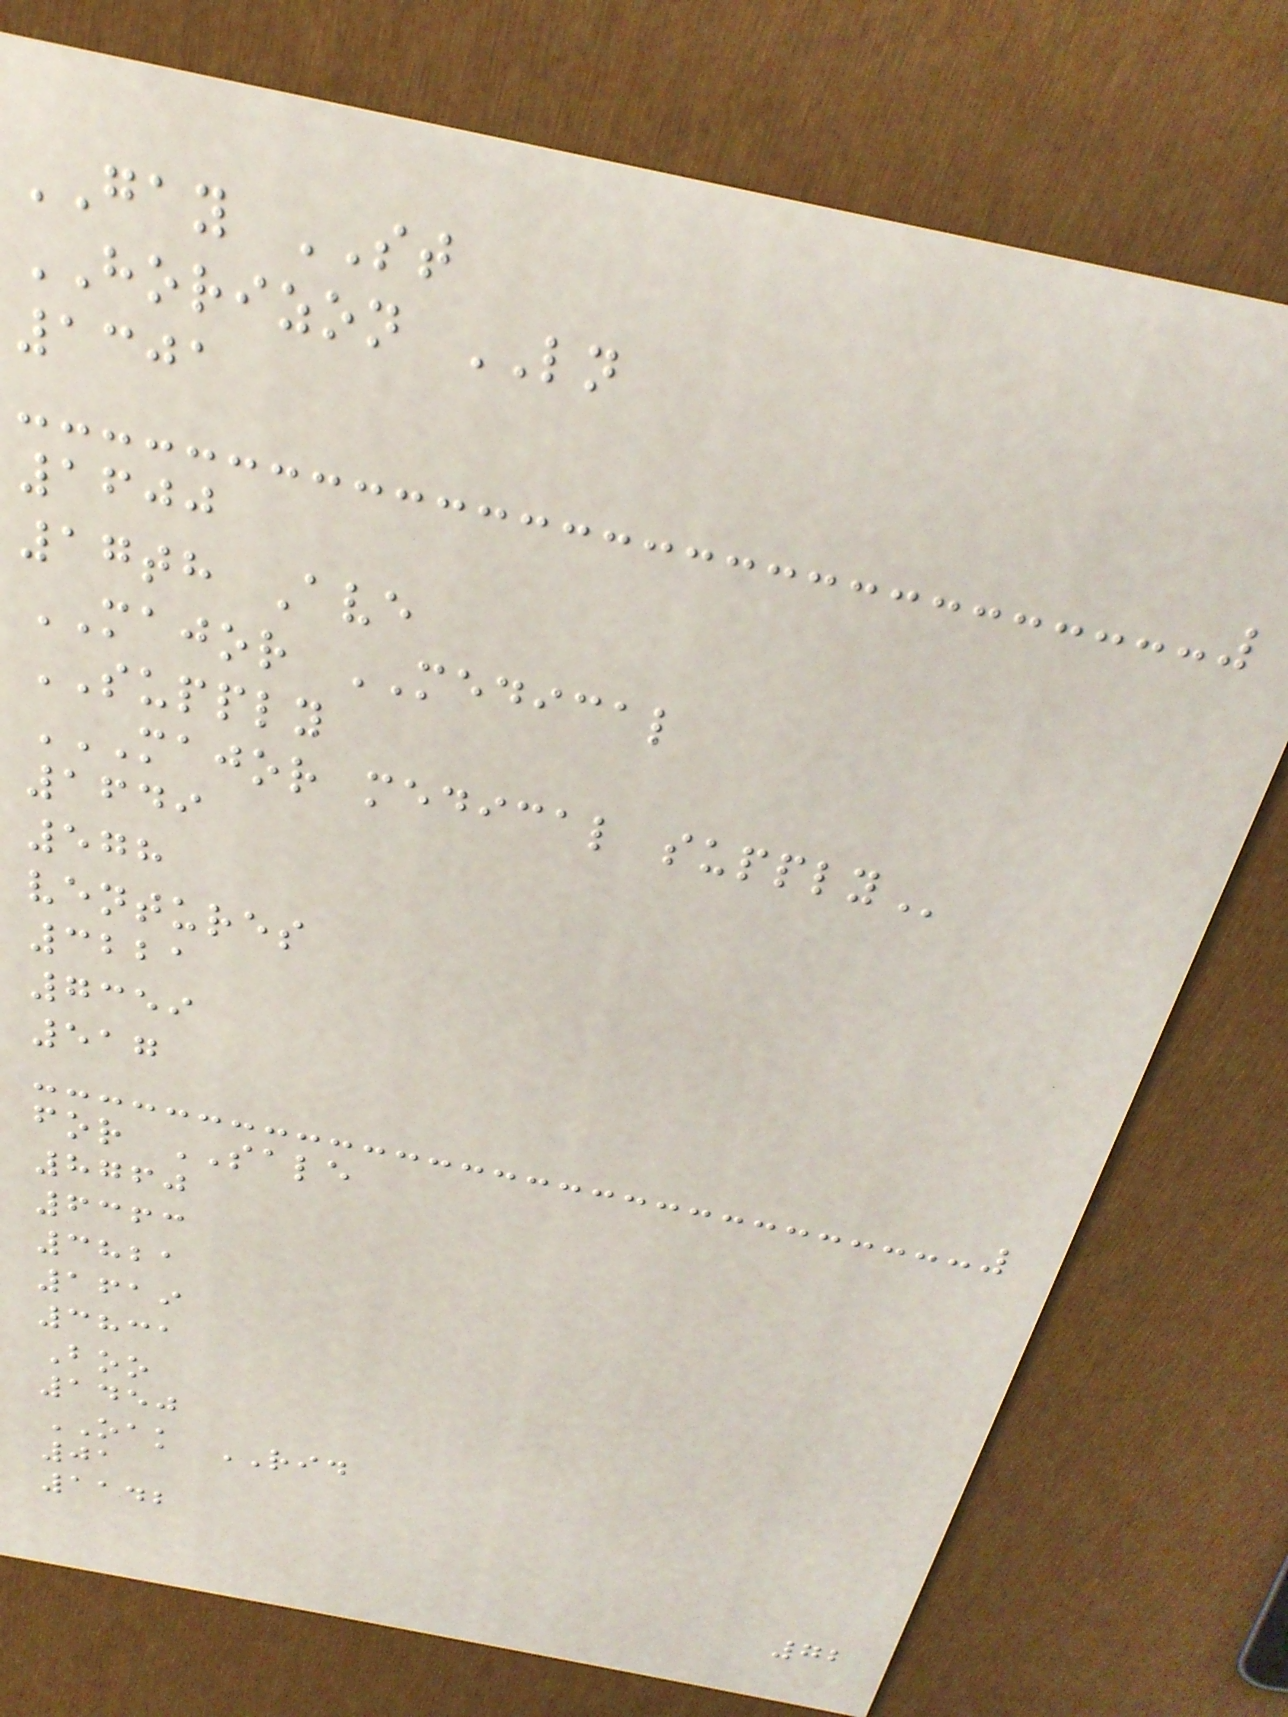GAY ST
HORIZON LN
1301
1600
17th Ave
MAJOR MEDICAL
SUPPLY
MAJOR MEDICAL SUPPLY
1649
578
ventures
3221
7359
517
for SALE
8760
6363
3821
1619
3831
Boo
1450
OAK RID
01
1142
72
